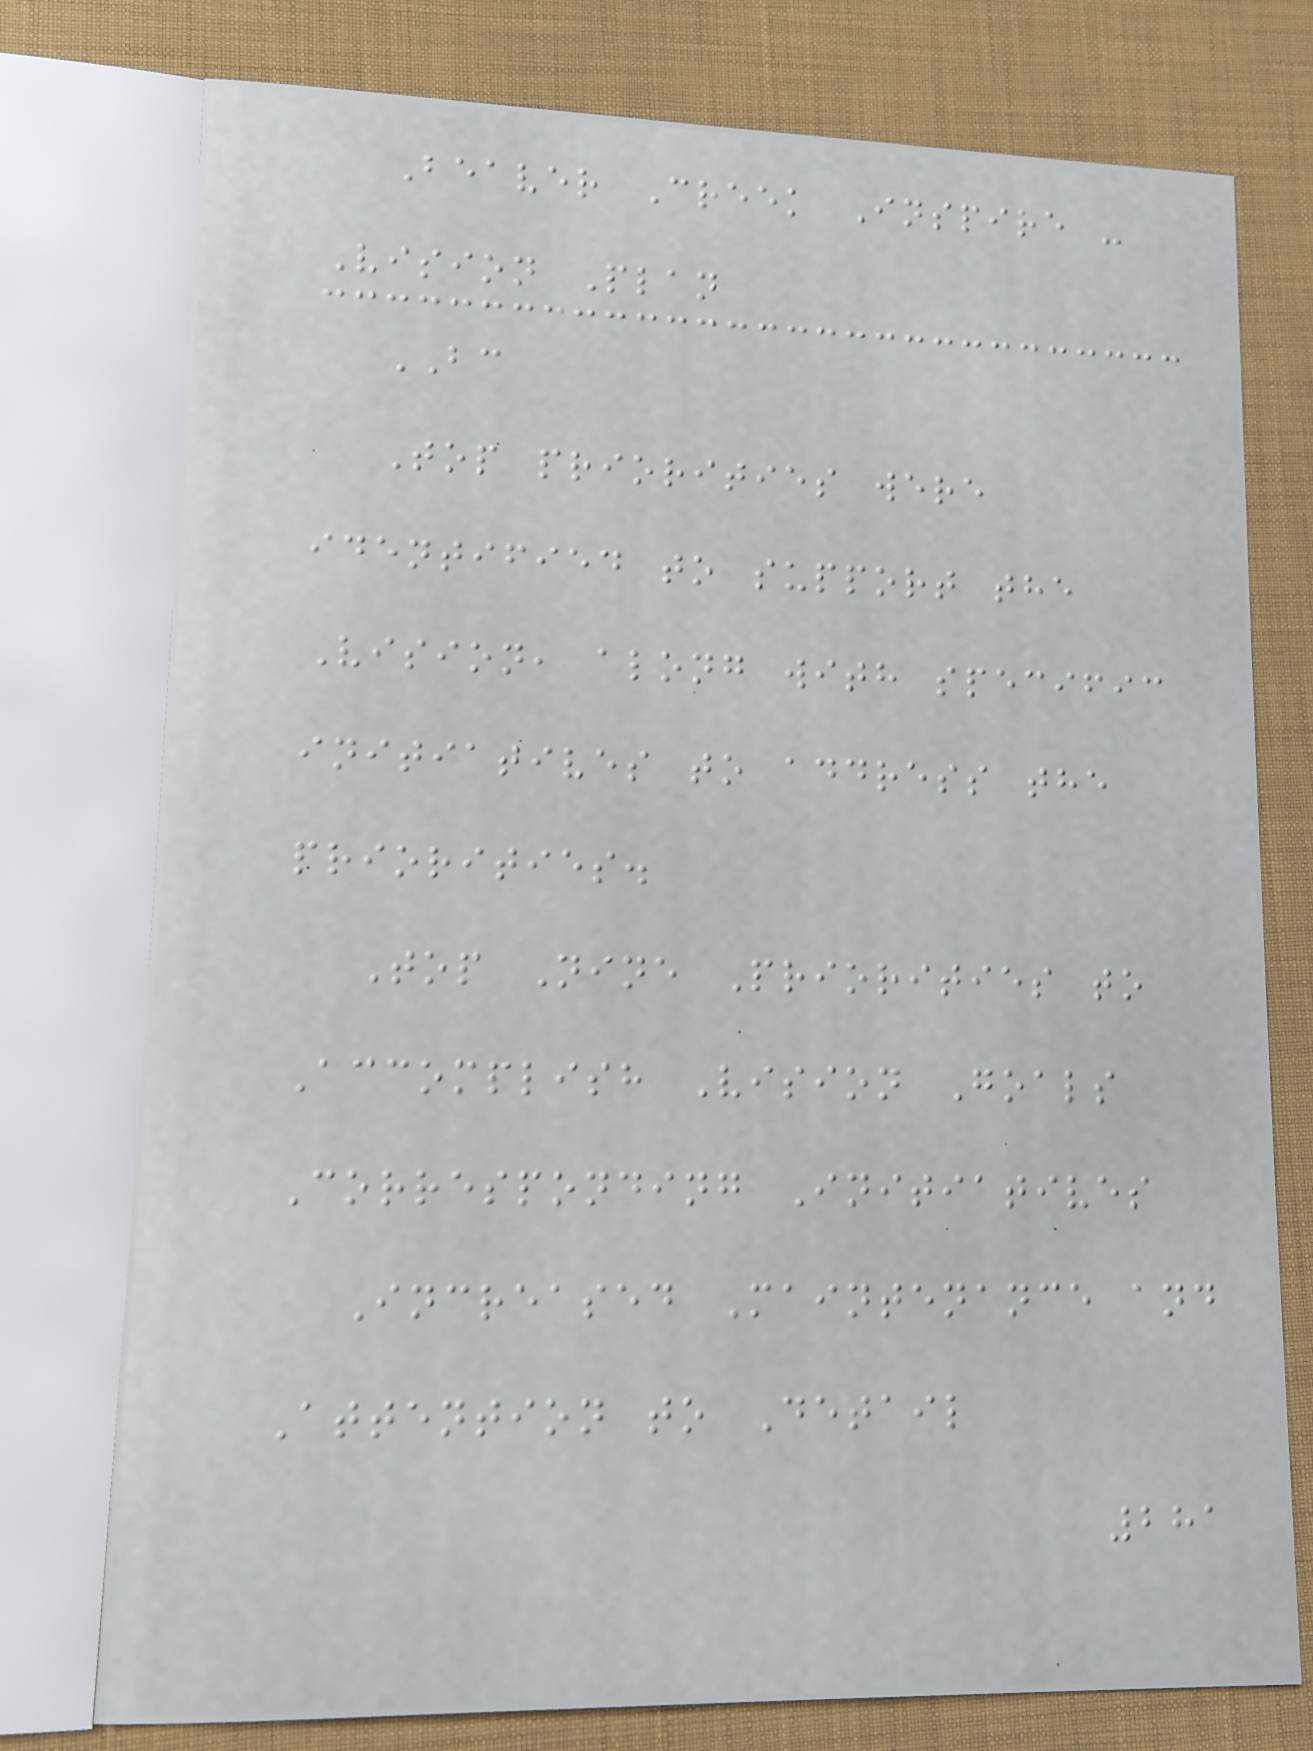Beaver Creek Inspire -
Vision Plan
BC
Top priorities were
identified to support the
Vision, along with specific
initiatives to address the
priorities.
Top Nine Priorities to
Accomplish Vision Goals
Corresponding Initiatives
Increased Maintenance and
Attention to Detail
281
